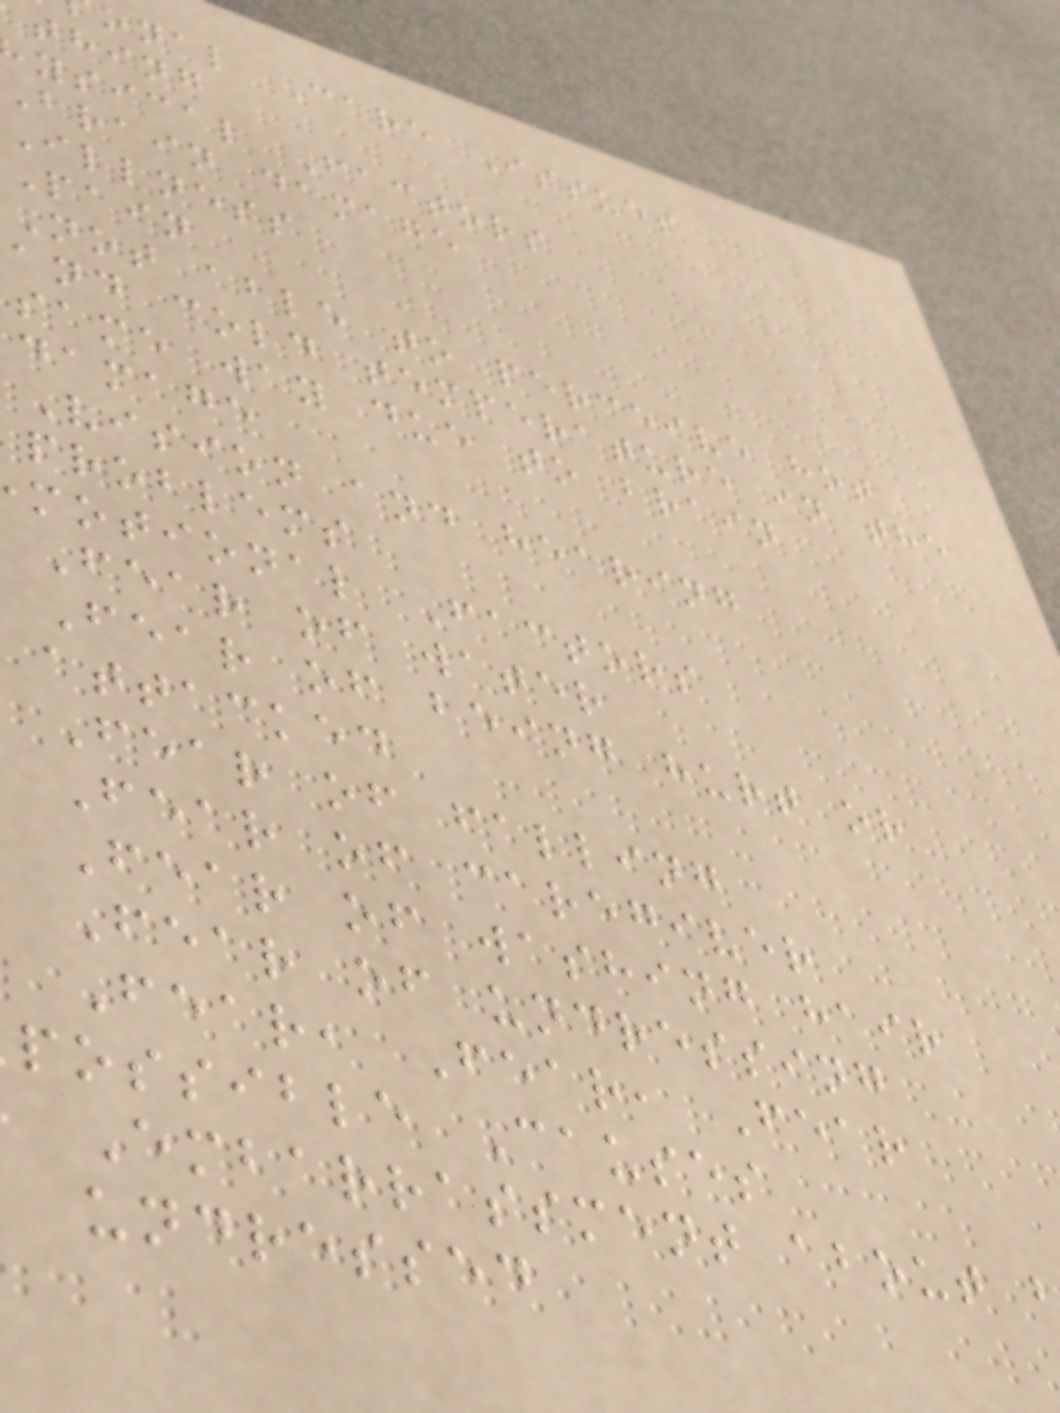onal Care Issues
thing
ysical Factors
brain damage
Illness
Pain
Not able to perceive hot
and cold temperature in the
same way due to brain
damage
Vision and hearing
problems
motional Factors
Fear of water
Fear of being hurt or
attacked
Fear of falling
Fear of caregiver
Fear of washing hair
Fear of undressing
Fear, Fear, Fear
possible Causes
Embarrassment about
undressed
